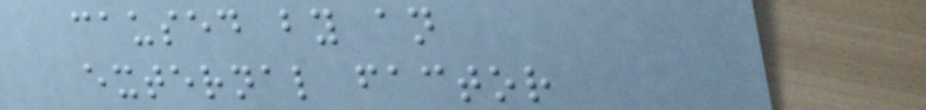caused by an
external factor
